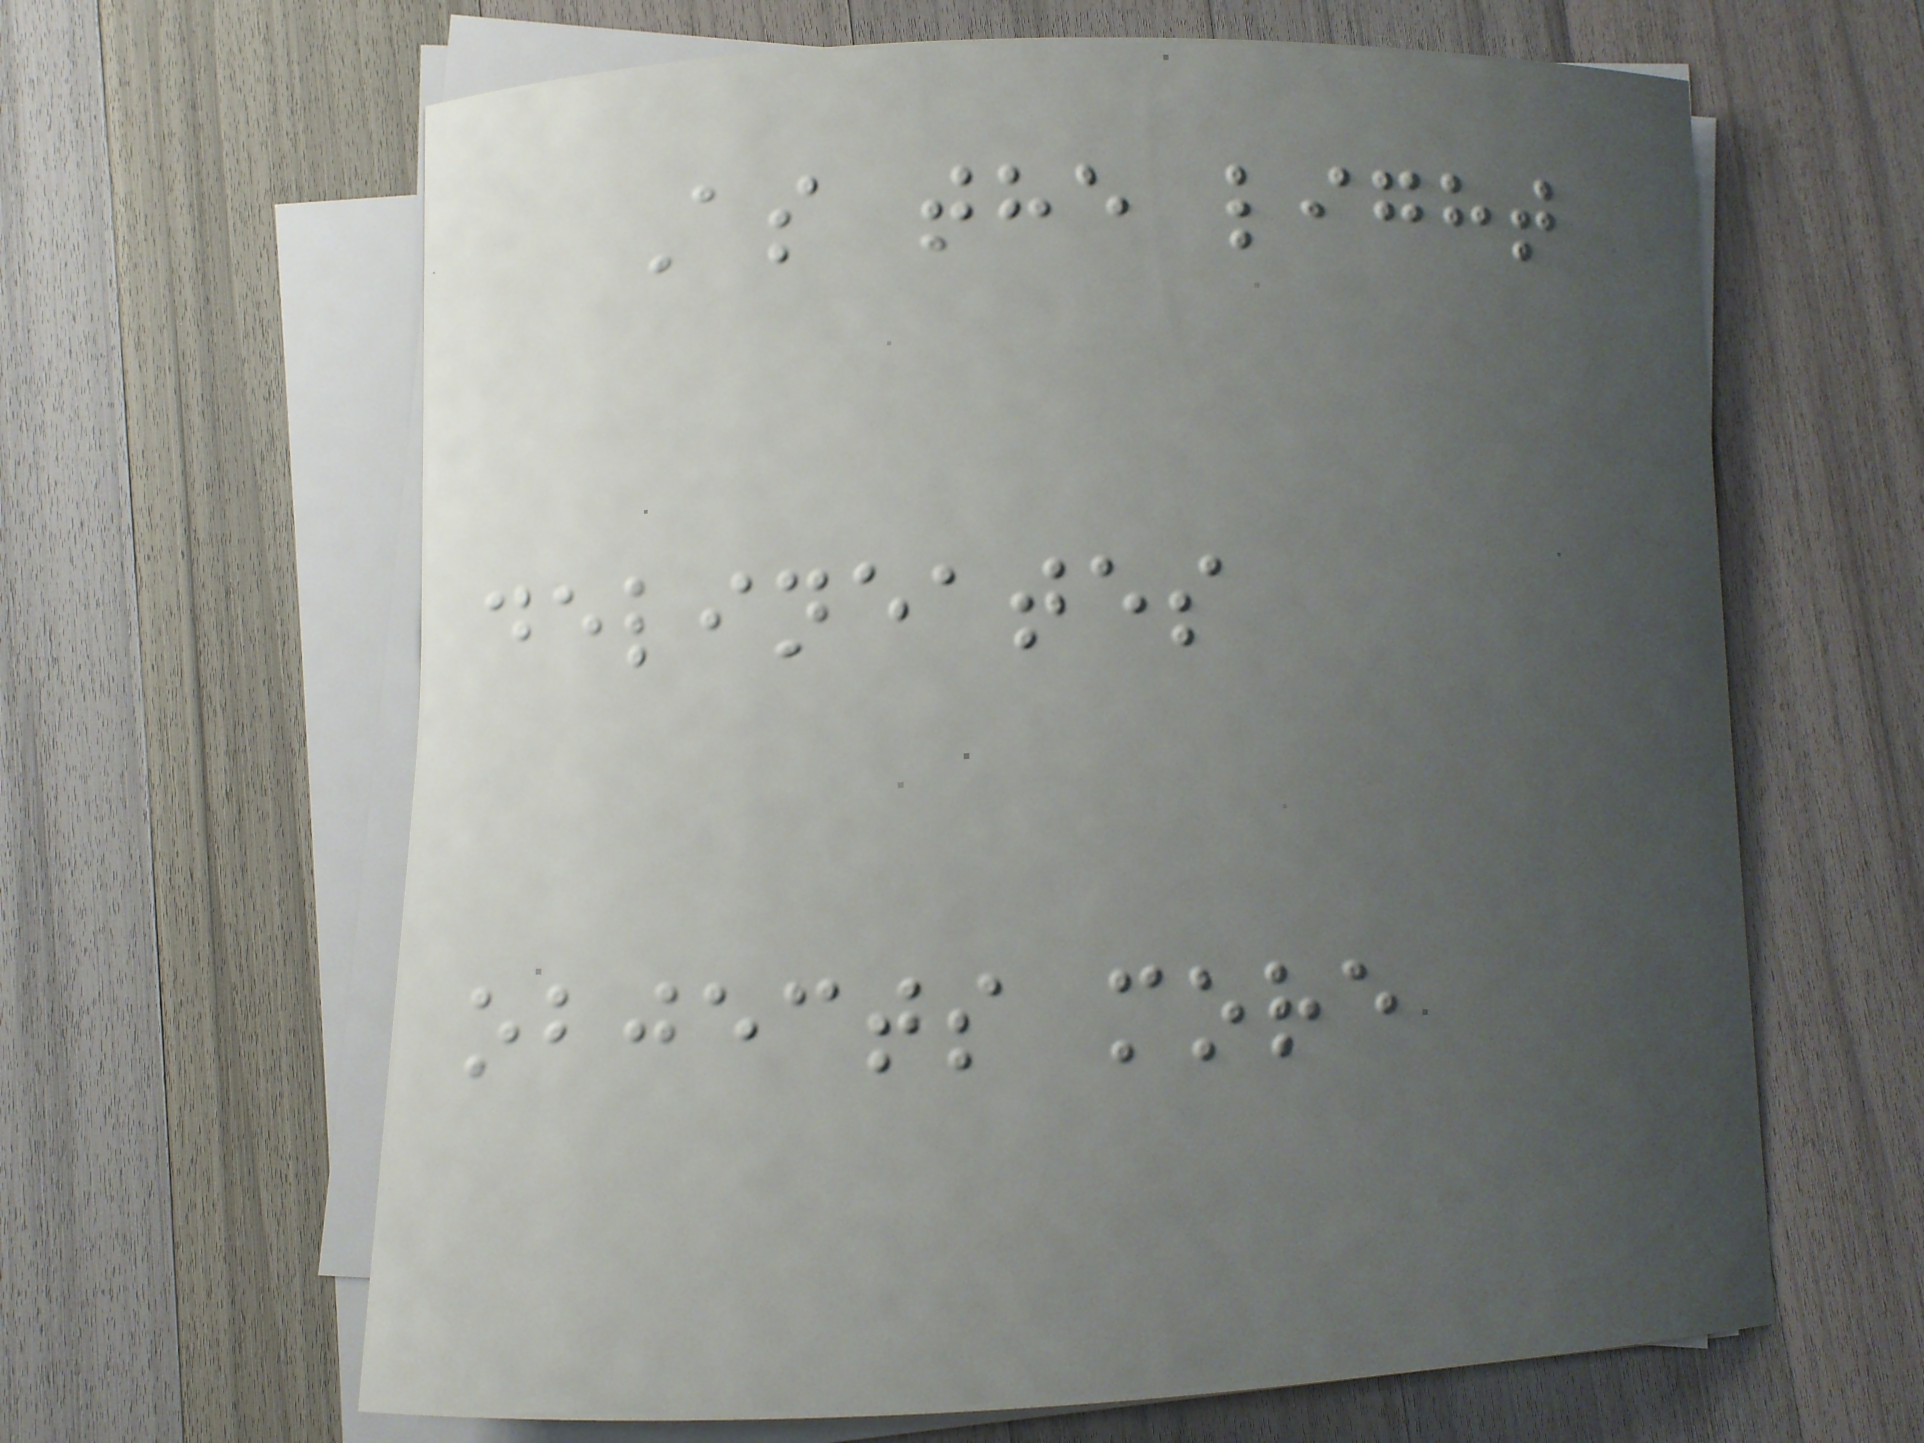As the light
delineates
objects more
